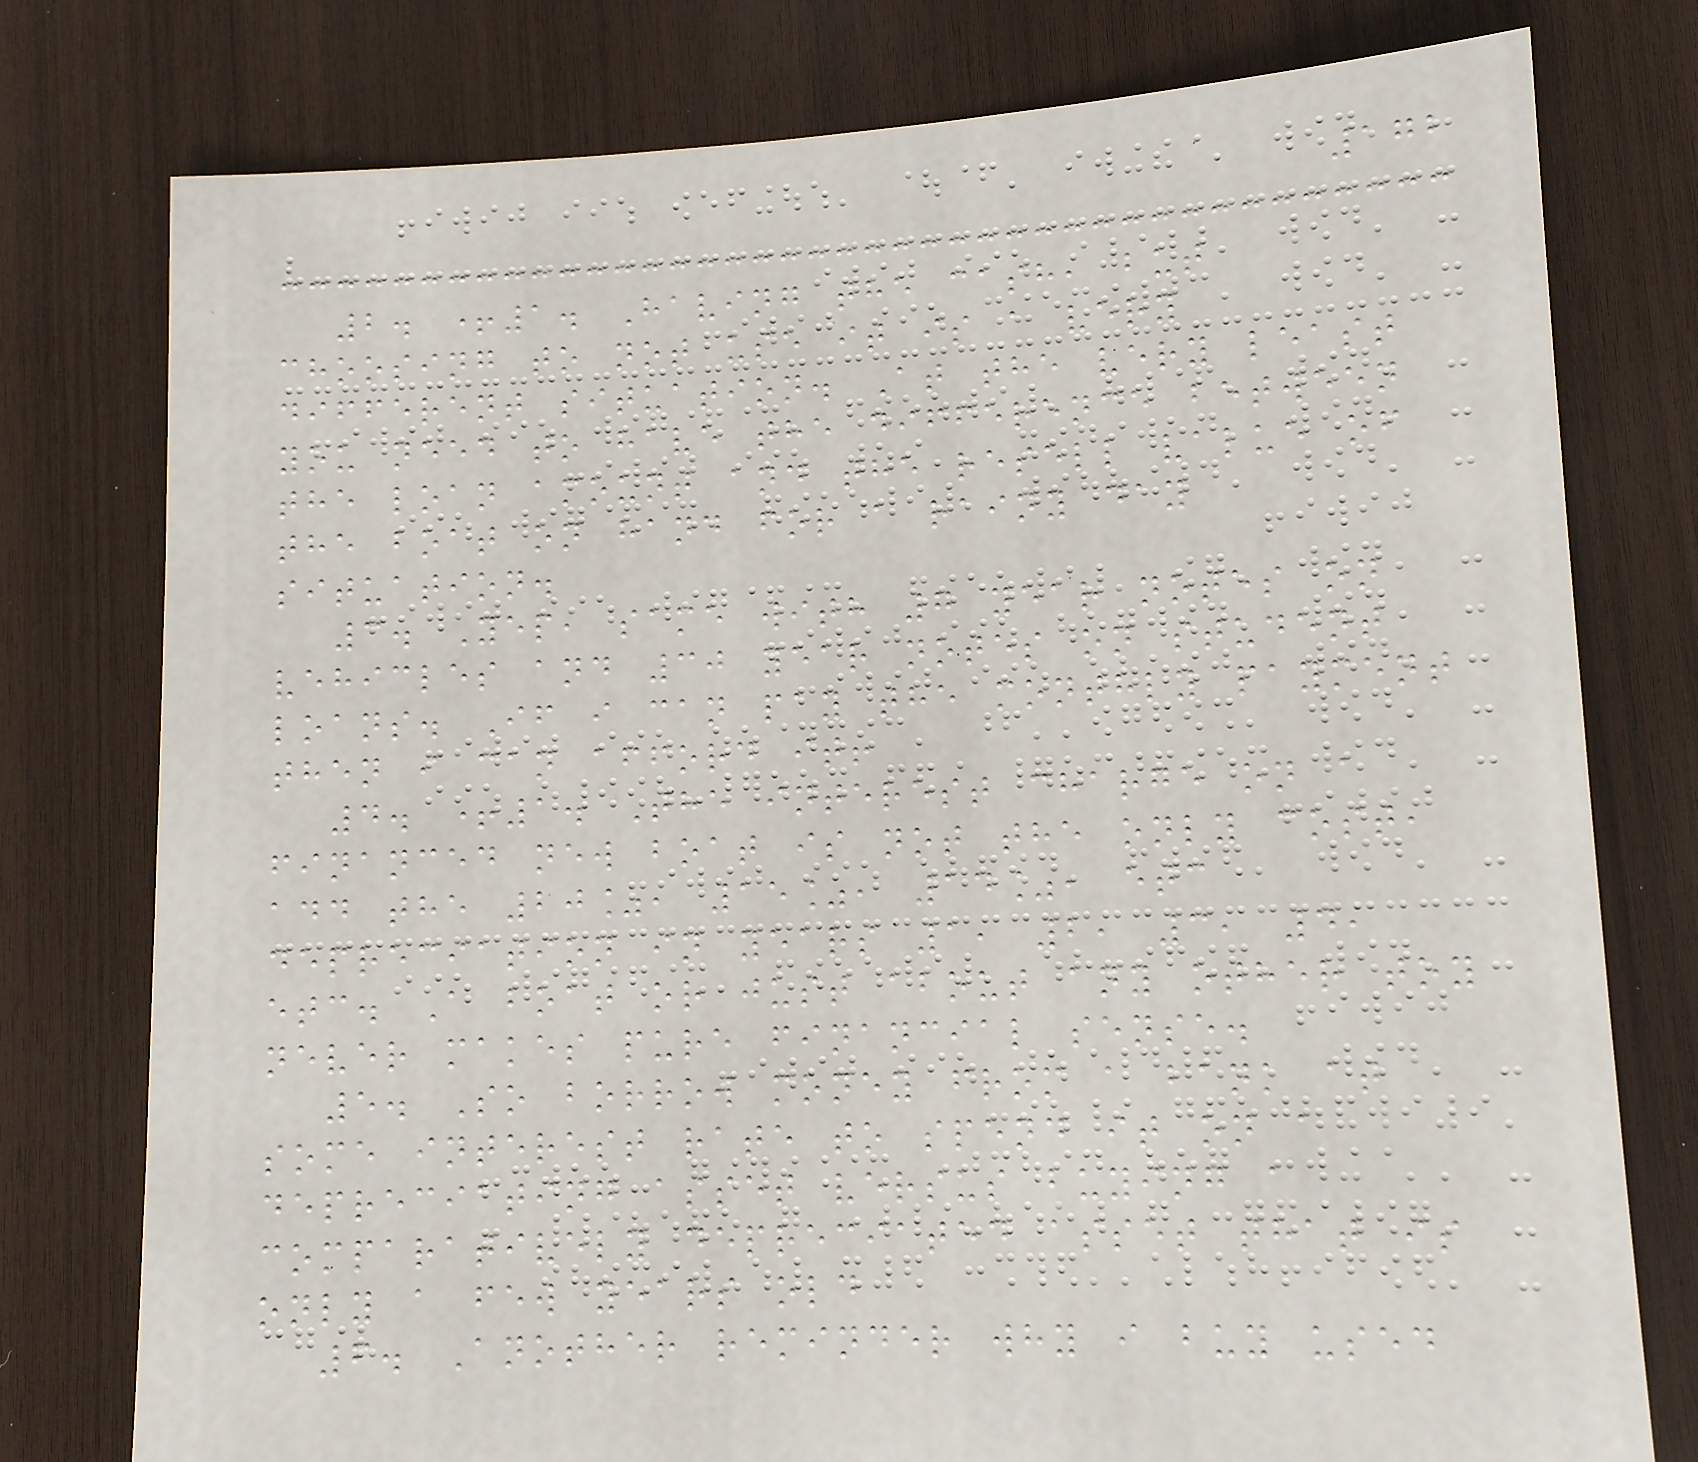172
2. +1. Having the cash, but
choosing to not use it is a very
different situation. At the very least
you need to have the difference between
the loan amount and the resell value of
the boat on hand for a rainy day
situation.
3. Yep, same with 7 year notes on
vehicles and 30 year notes on student
loans. If i can pay the monthly payment
then i can afford it!
4. +1. The interest charge on a
financed new boat is not the only cost,
add the 20%, 15%, 14%, etc
depreciation in years 1, 2, 3, 4,
etc. A boat or just about any other toy
never makes pure financial sense.
5. So borrow money from a bank at
some interest rate to spend it on a
depreciating asset versus buying a
comparatively depreciated asset that is
only a few years old
6. Another reminder why i buy used
